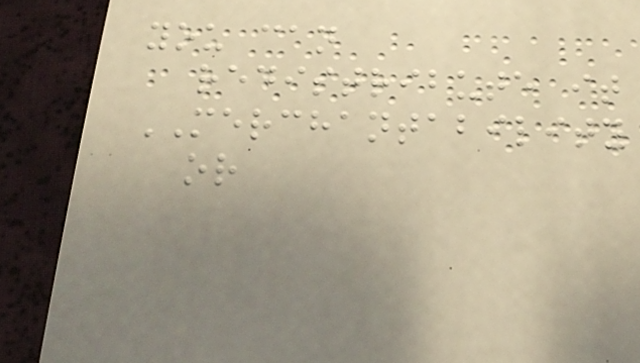you can
redistribute it
MERCHANTABILITY
or
